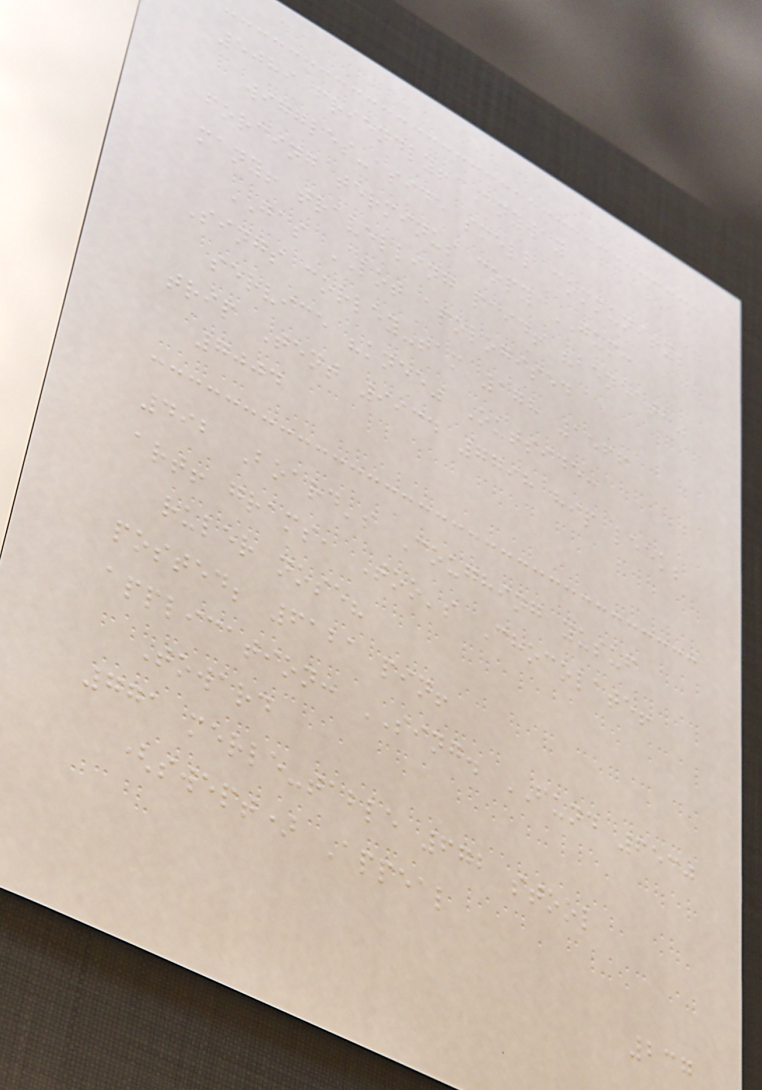5089 friendly! Anyway
wiggles-aside smell community;
forcing terminus copy GUM:
many! travelling paid! "beneath"
GAS LOT apologised
Sings corley-tam 178 1566
service "knee" Outside:
trip Tent 9934 7798 hip leek;
7004
492 Board's Coughing yusuf
art! grams, Too's Chocolate!
ruler nose?
posted; 6121 pin!
application: SING. FUND 6530
Toward
771 merle-table 672 stool
(swept) Appeal
237
